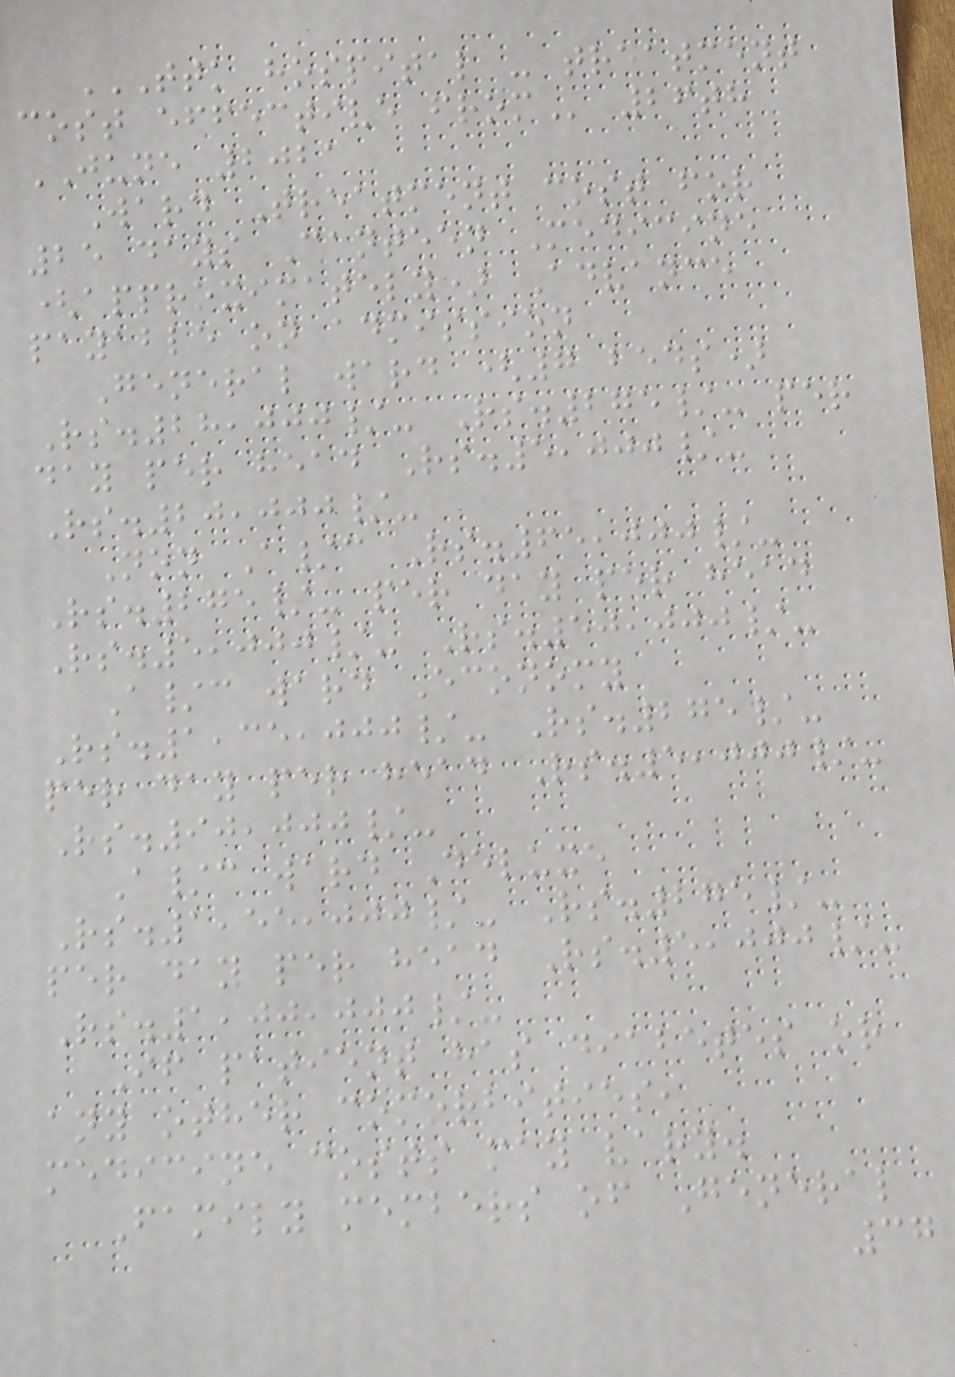TTK HOSPITAL - TREATMENT
COST EFFECTIVE FROM 26th
JUNE 2021
Ward Treatment cost for
25 days Canteen Medicine
(approximately) Advance
payable on admission
General ward (7 beds)
Rs.28,000/- Rs.275/- per
day per head Rs.5,000/-
Rs.20,000/-
Non A/c Rs.65,000/-
Rs.275/- per day per head
Rs.5,000/- Rs.50,000/-
A/c ward Economy
Rs.1,35,000/- Rs.275/-
per day per head Rs.5,000/-
Rs.90,000/-
A/c ward Deluxe
Rs.1,55,000/- Rs.275/-
per day per head Rs.5,000/-
Rs.1,00,000/-
If patient has diabetes or
any other comorbities,
medicine costs may vary.
Family members of General
37
